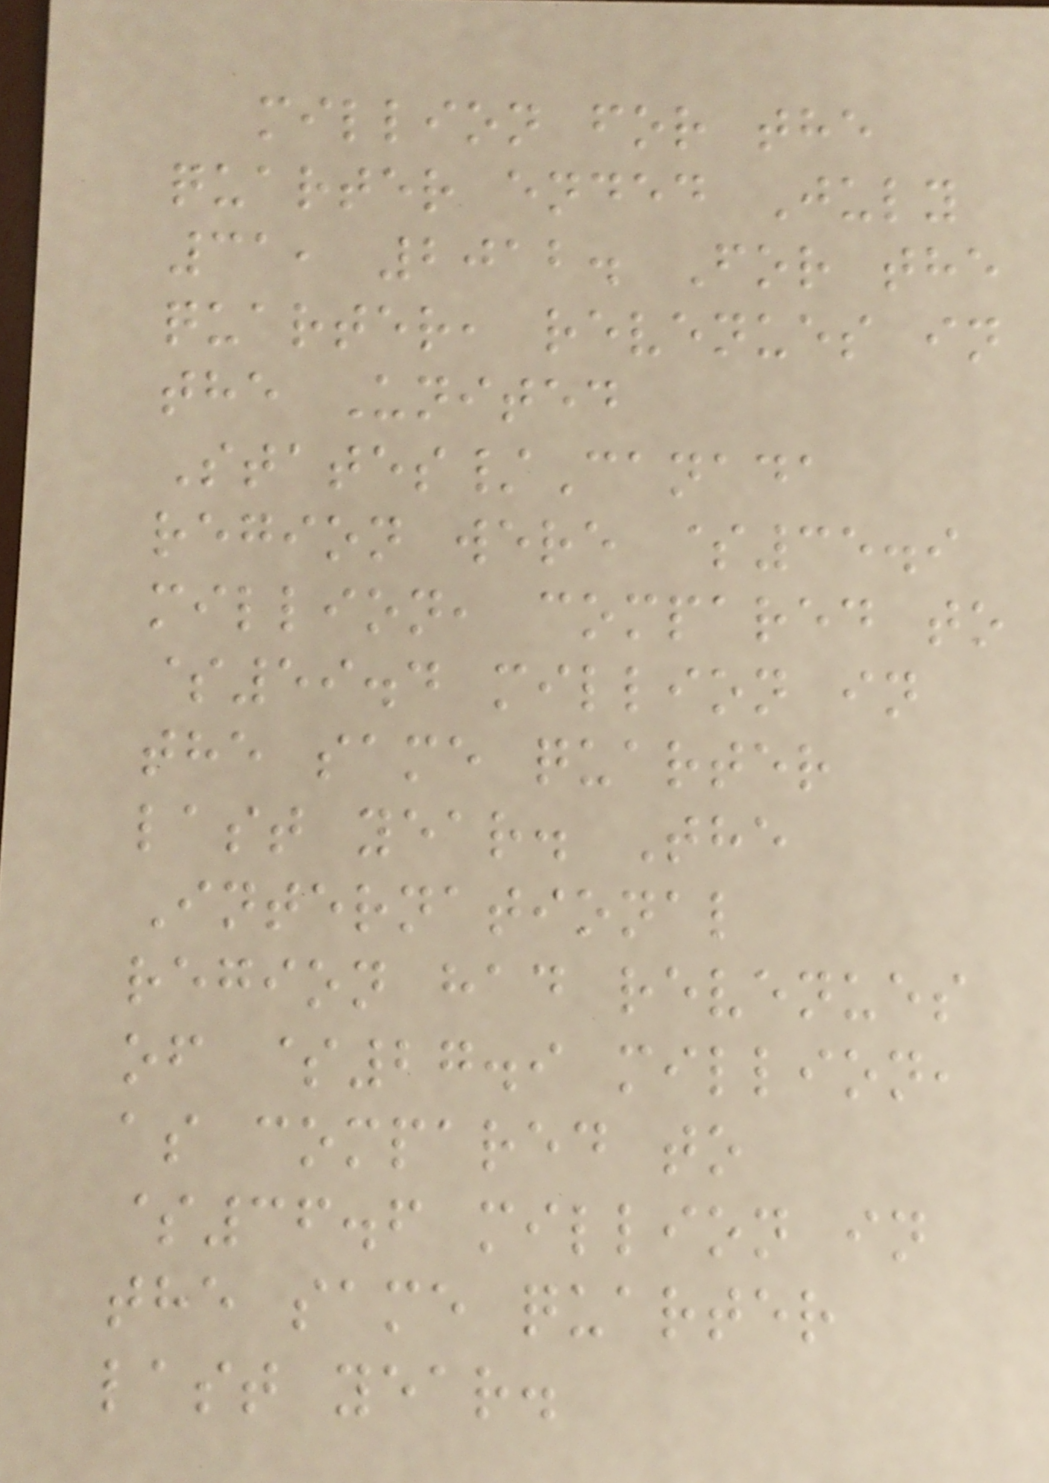million for the
quarter ended July
31, 2012. For the
quarter, revenues in
the United
States/Canada
region were $35.9
million, compared to
$59.4 million in
the same quarter
last year. The
International
region had revenues
of $27.9 million,
as compared to
$36.6 million in
the same quarter
last year.
